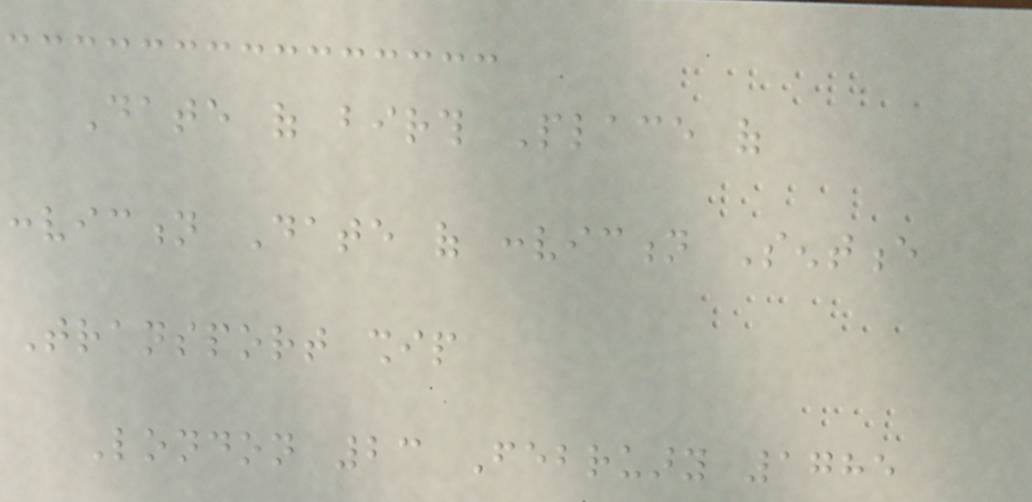Date of birth Place of
conviction Date of conviction Sentence
Transport ship
London 23 February 1785
